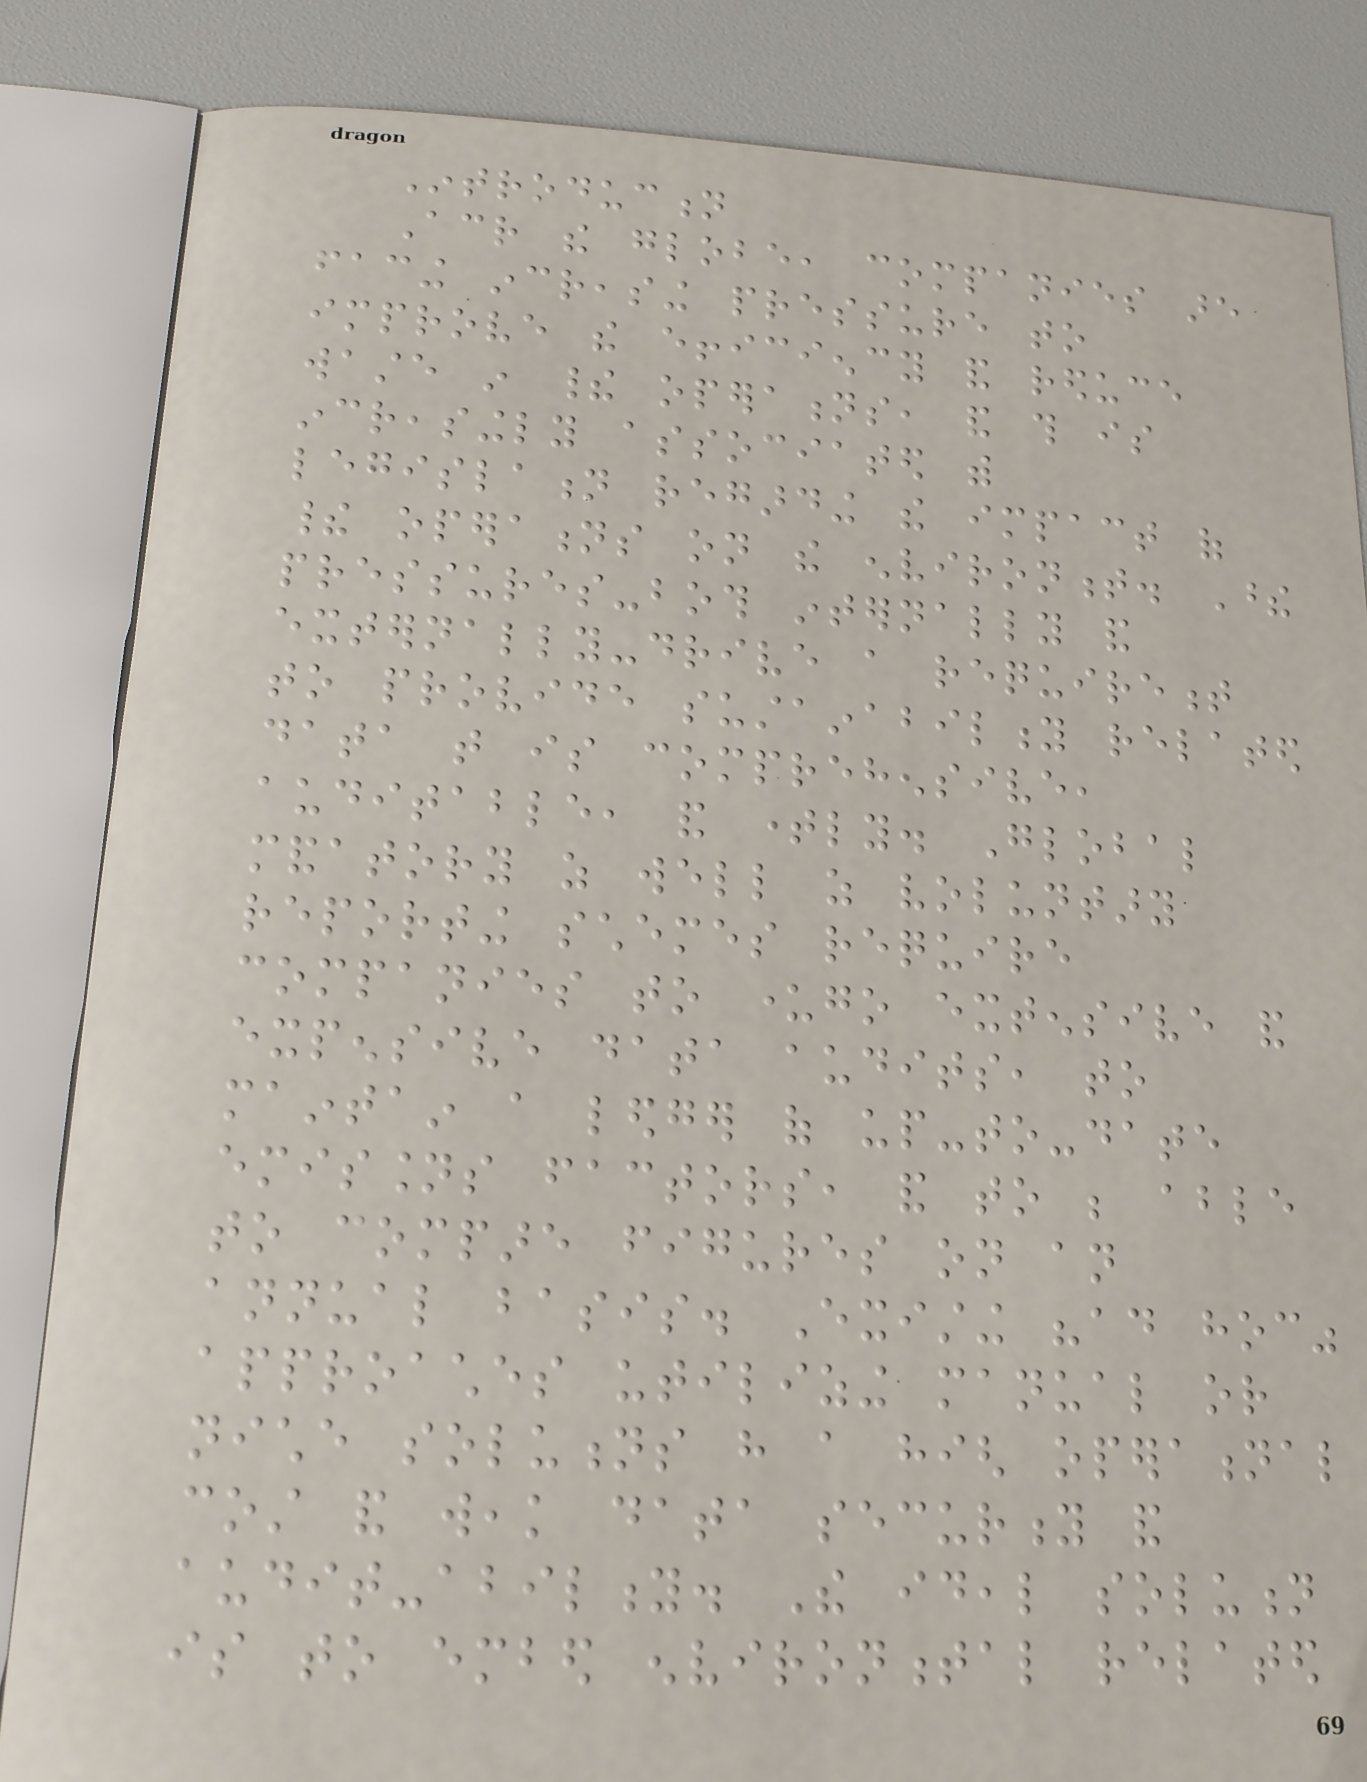Introduction
Across the globe, companies are
facing increasing pressure to
improve the efficiency and reduce
waste in their operations, and this is
increasingly associated with
legislation regarding the impact of
their operations on the environment. These
pressures-both internally and
externally-drive a requirement
to provide sustainability related
data that is comprehensive,
auditable, and timely. Global
mandatory as well as voluntary
reporting schemes require
companies to undergo extensive and
expensive data audits, to
maintain a ledger of up-to-date
emissions factors, and to be able
to compare figures on an
annual basis. Existing "ad hoc"
approaches utilizing manual or
niche solutions have a high operational
cost and weak data security and
audit-ability. The ideal solution
is to embed environmental related
